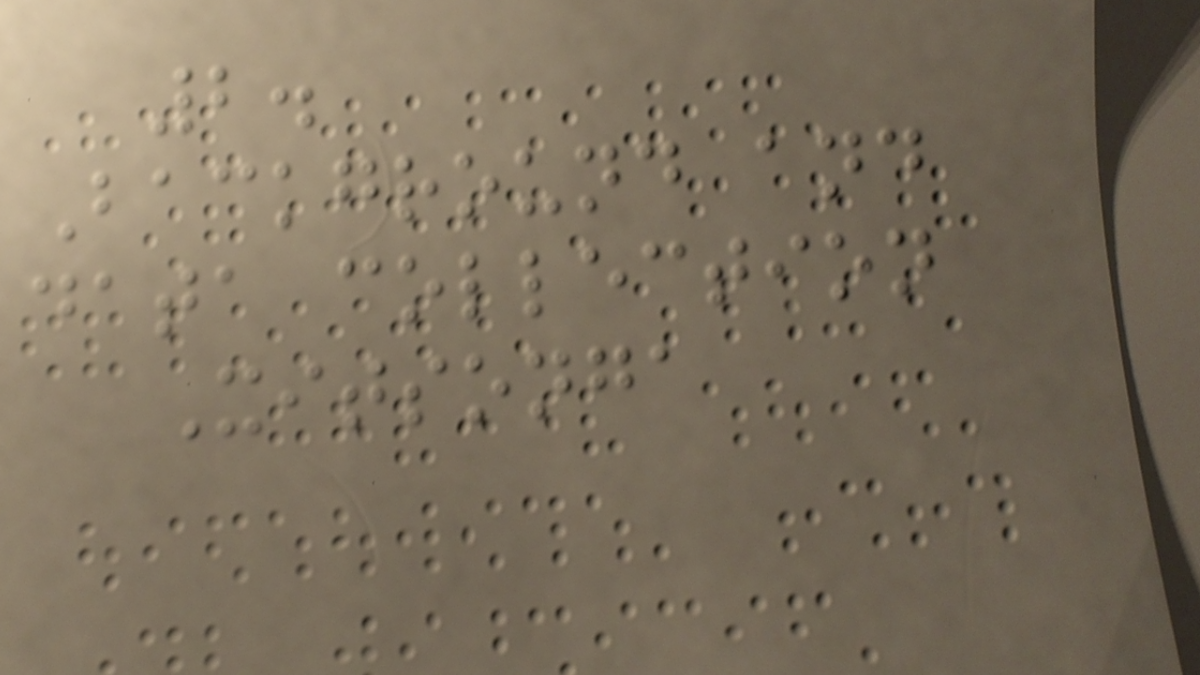2.
Background and
data collection
Xitsonga
